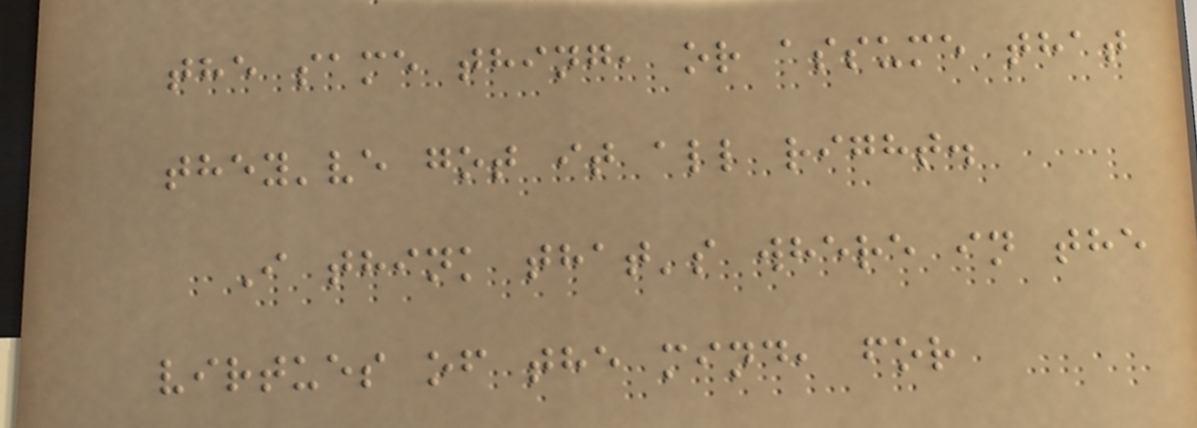the same thing, or assume that
they've got it all right.
I think that's where in the
virtues of the mind, for
